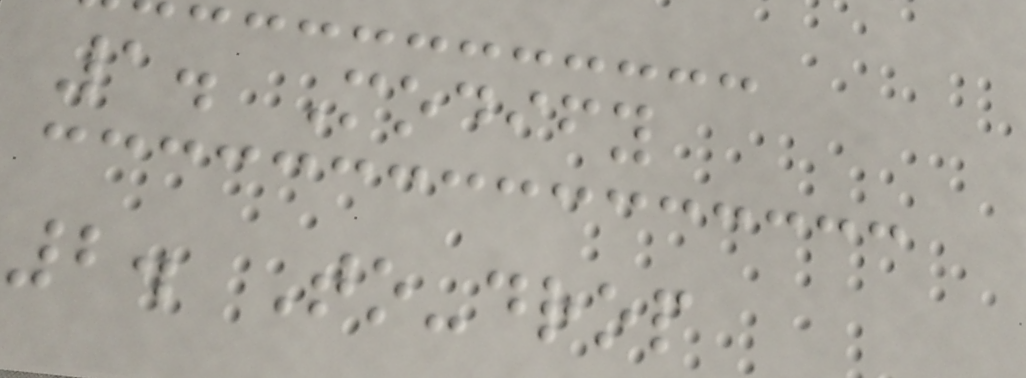1. Modify
2. To-drop
